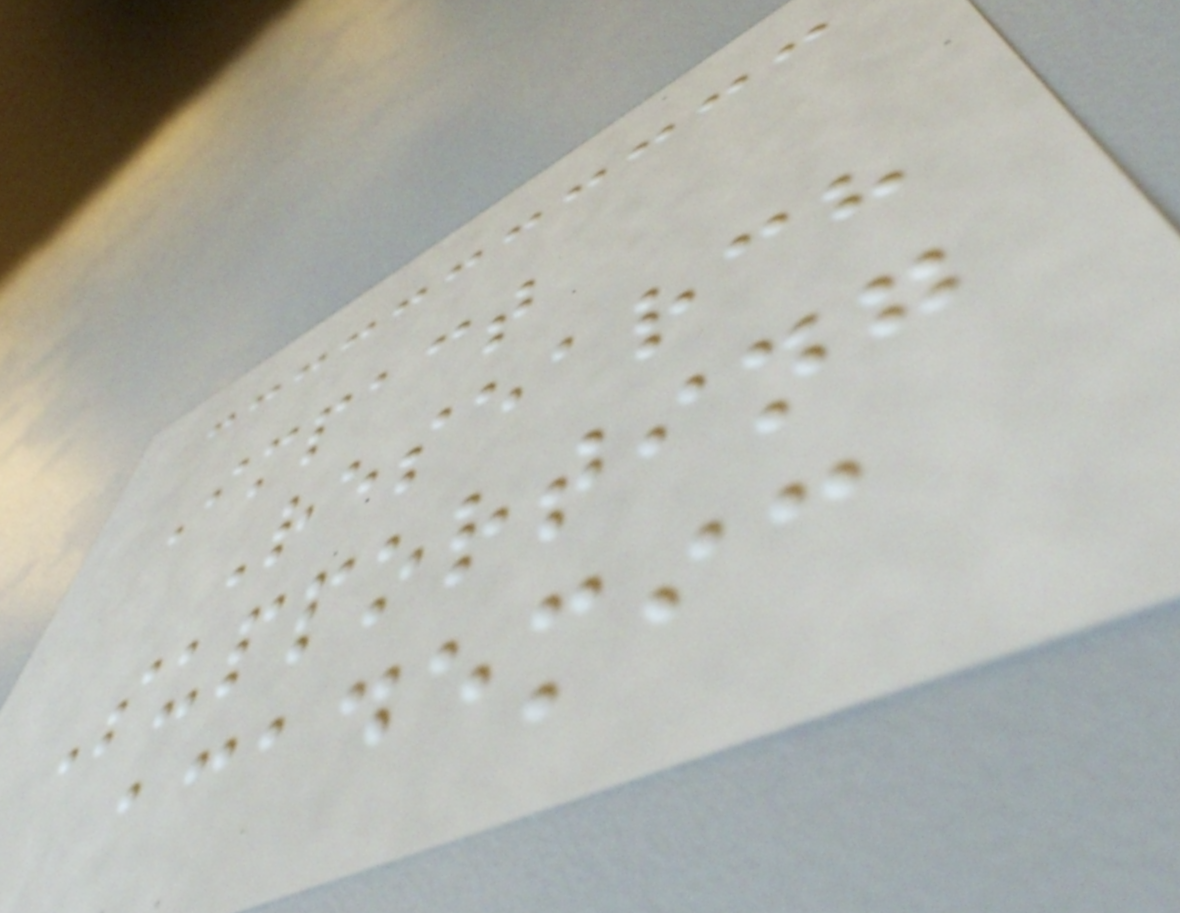Impact
Research
Supporting
academic
